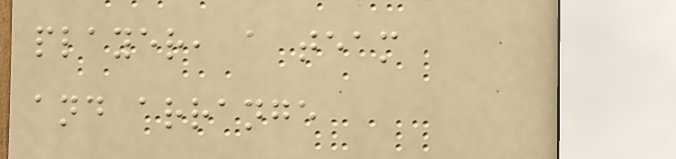player, a team
and arrange
